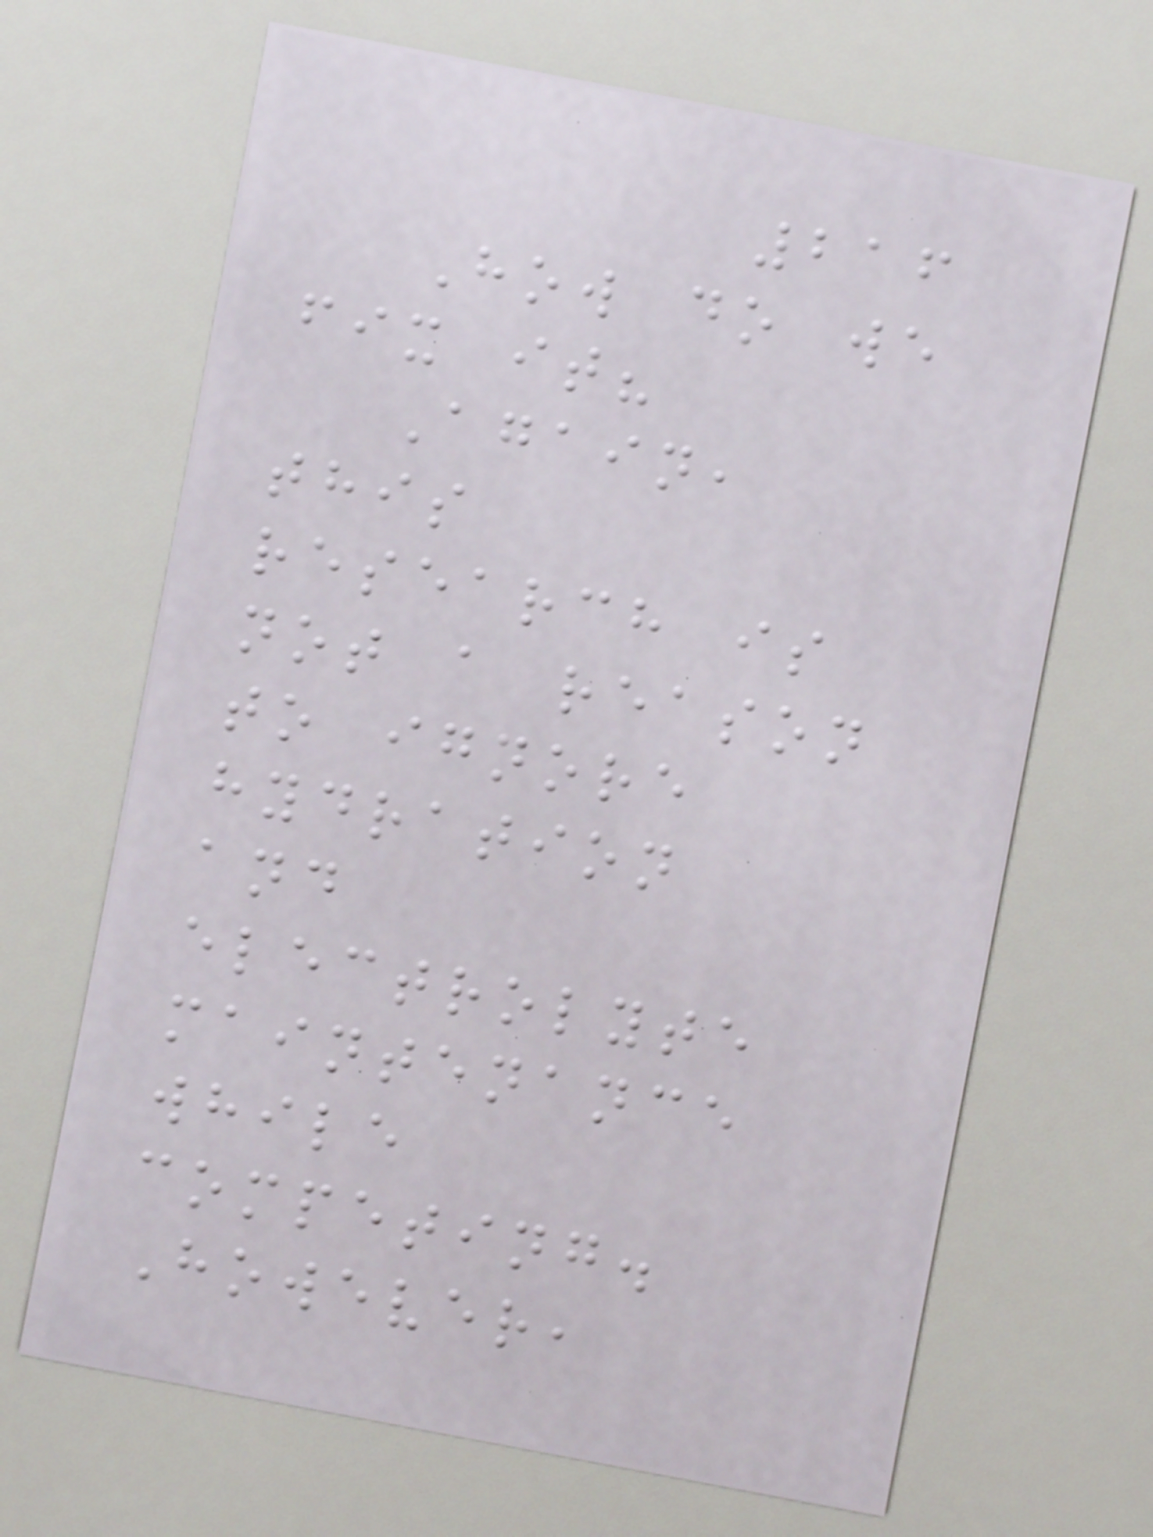216
How do we
fix it?
Again,
this
research is
not a reason
to ignore
hydration
and
electrolyte
maintenance
while
competing.
However,
